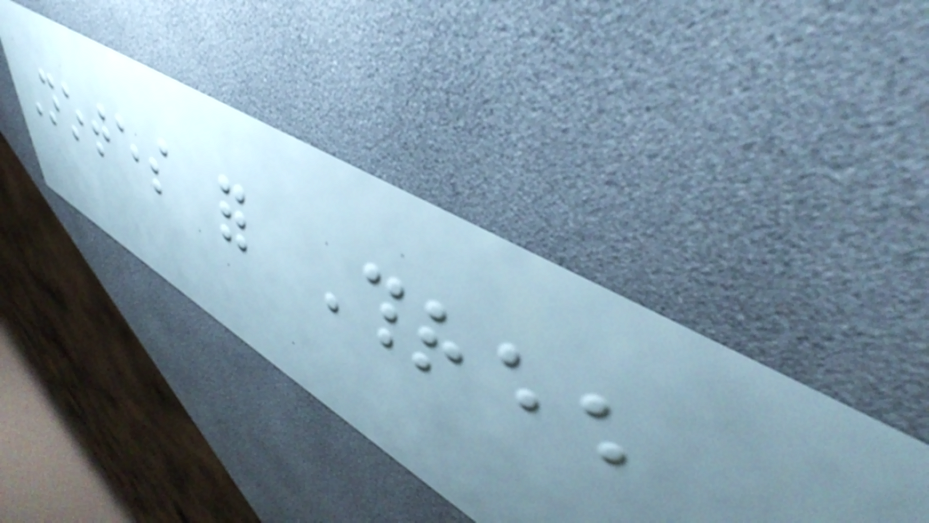Notes for Three
